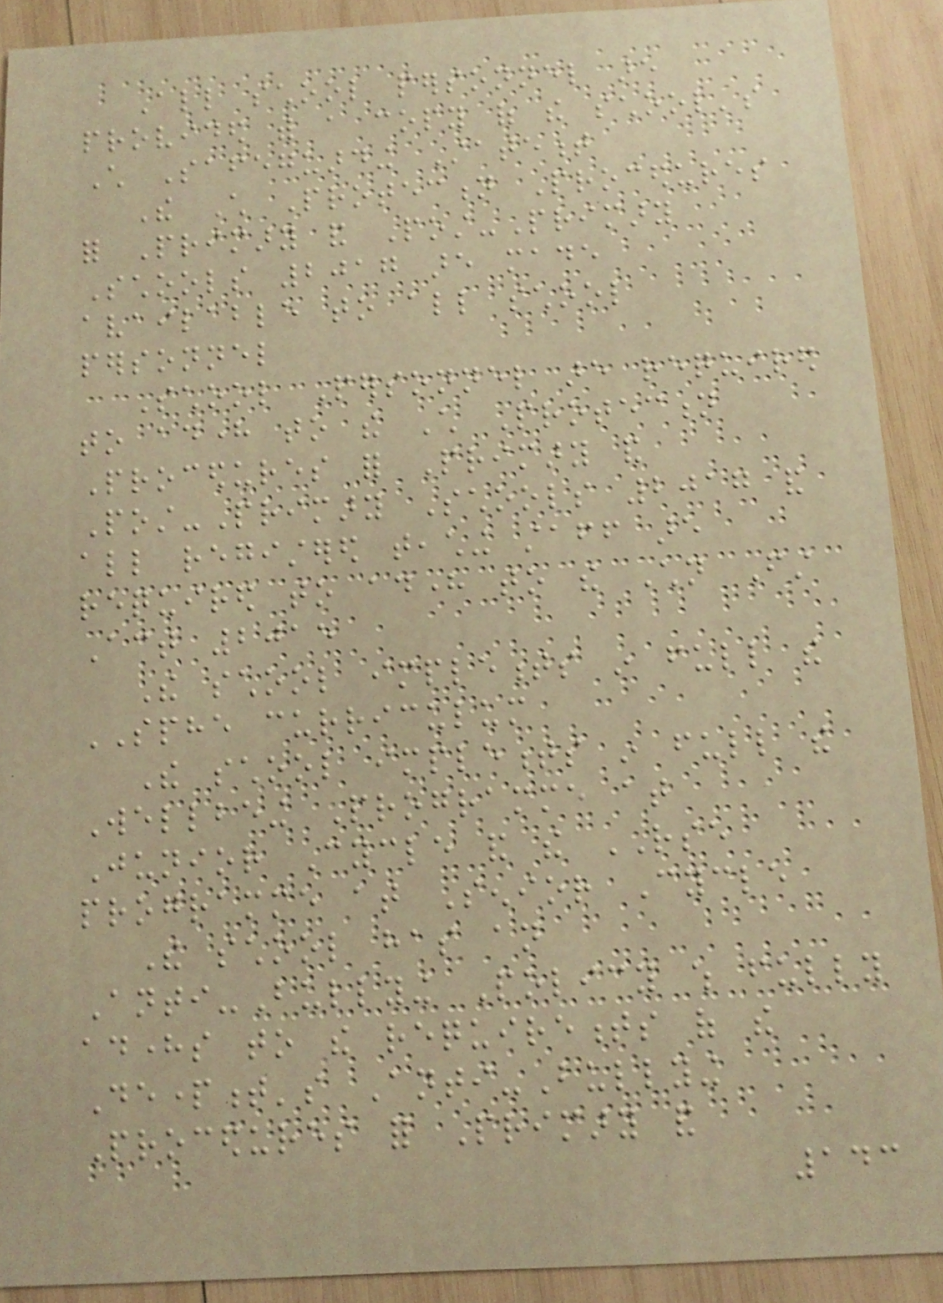All school personnel are
provided with a copy of the school's
Child Safeguarding Statement
The Child Protection Procedures
for Primary and Post-Primary
Schools 2017 are made
available to all school
personnel
School Personnel are required
to adhere to the Child Protection
Procedures for Primary and
Post-Primary Schools 2017 and
all registered teaching staff are
required to adhere to the Children First
Act 2015
The school implements in full the
SPHE curriculum
The school implements in full the
Wellbeing Programme at
Junior Cycle and the RSE
programme at Senior Cycle
The school has an
Anti-Bullying Policy which fully
adheres to the requirements of the
Department's Anti-Bullying
Procedures for Primary and
143
